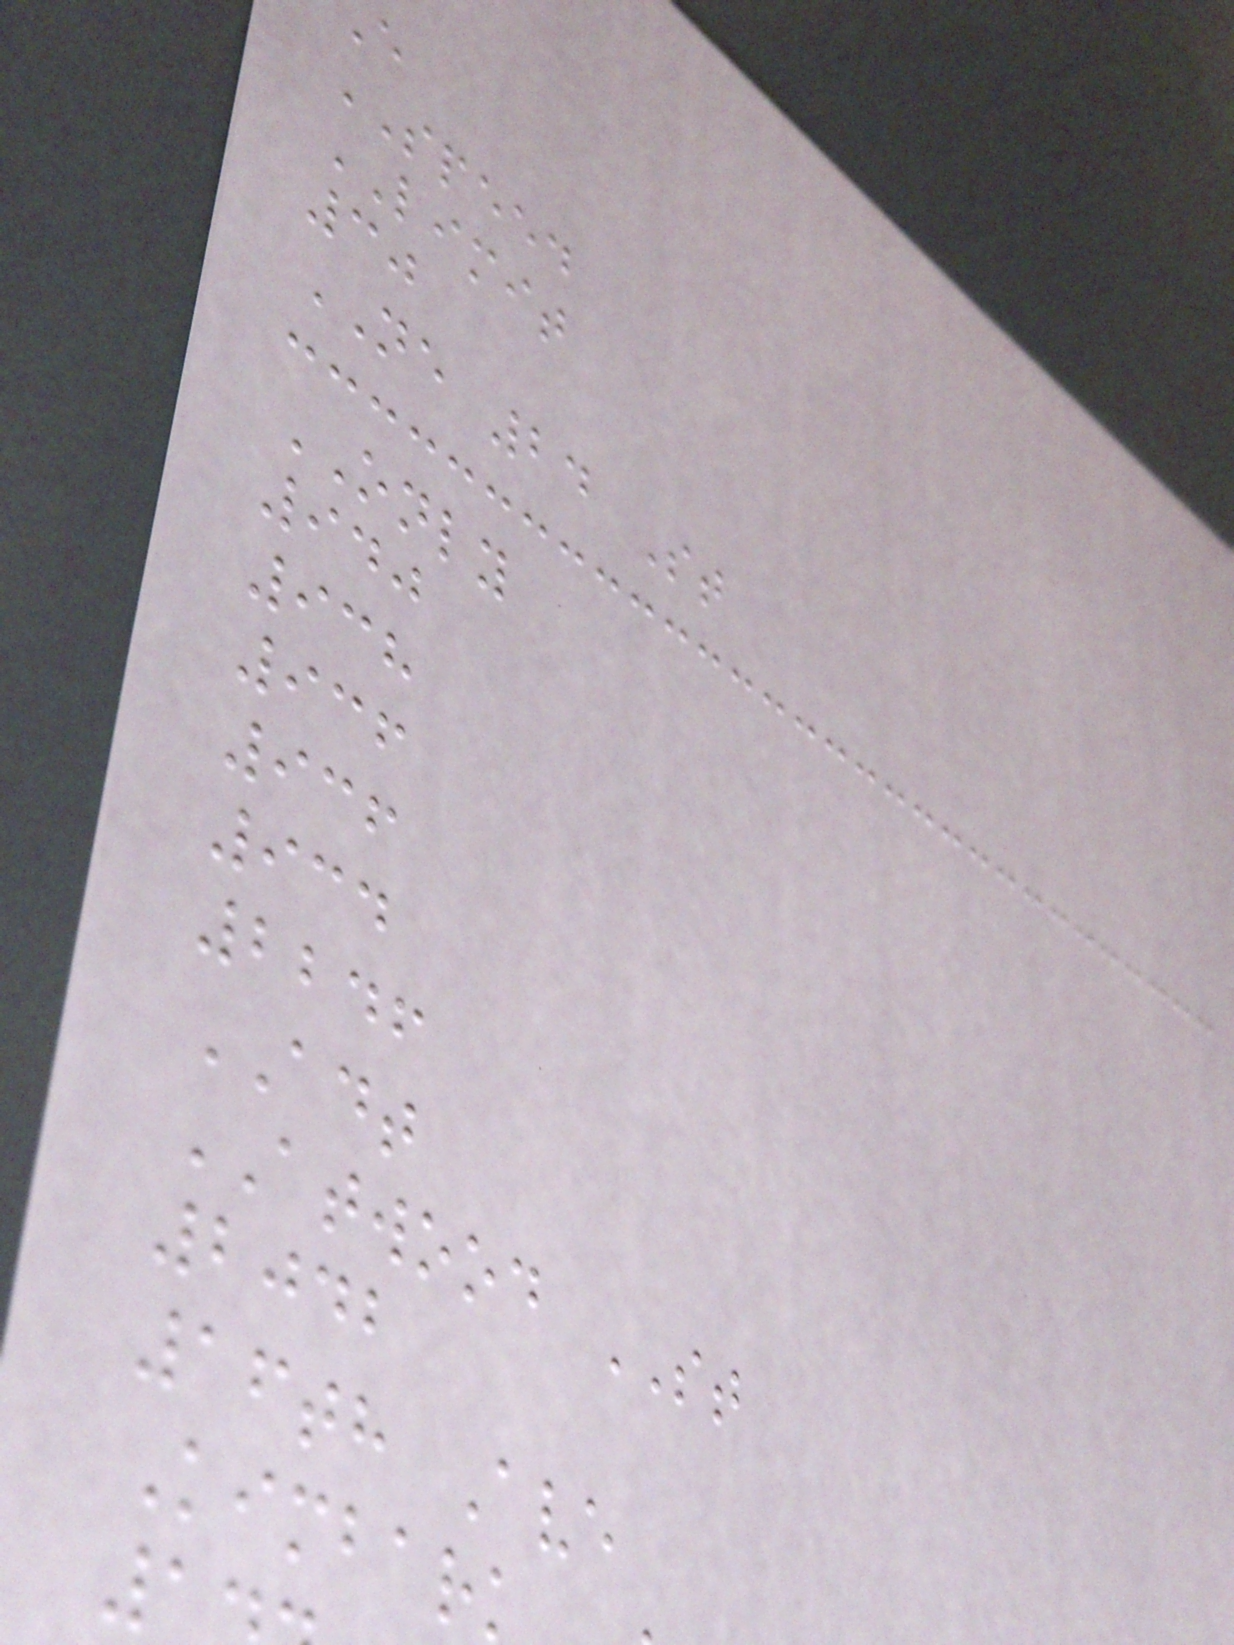SPEED
LIMIT
30
NE 24 St
ONLY
940
938
936
936
934
2246
ADT
ATWOOD ST
2042
16th Ave
Kimbar
